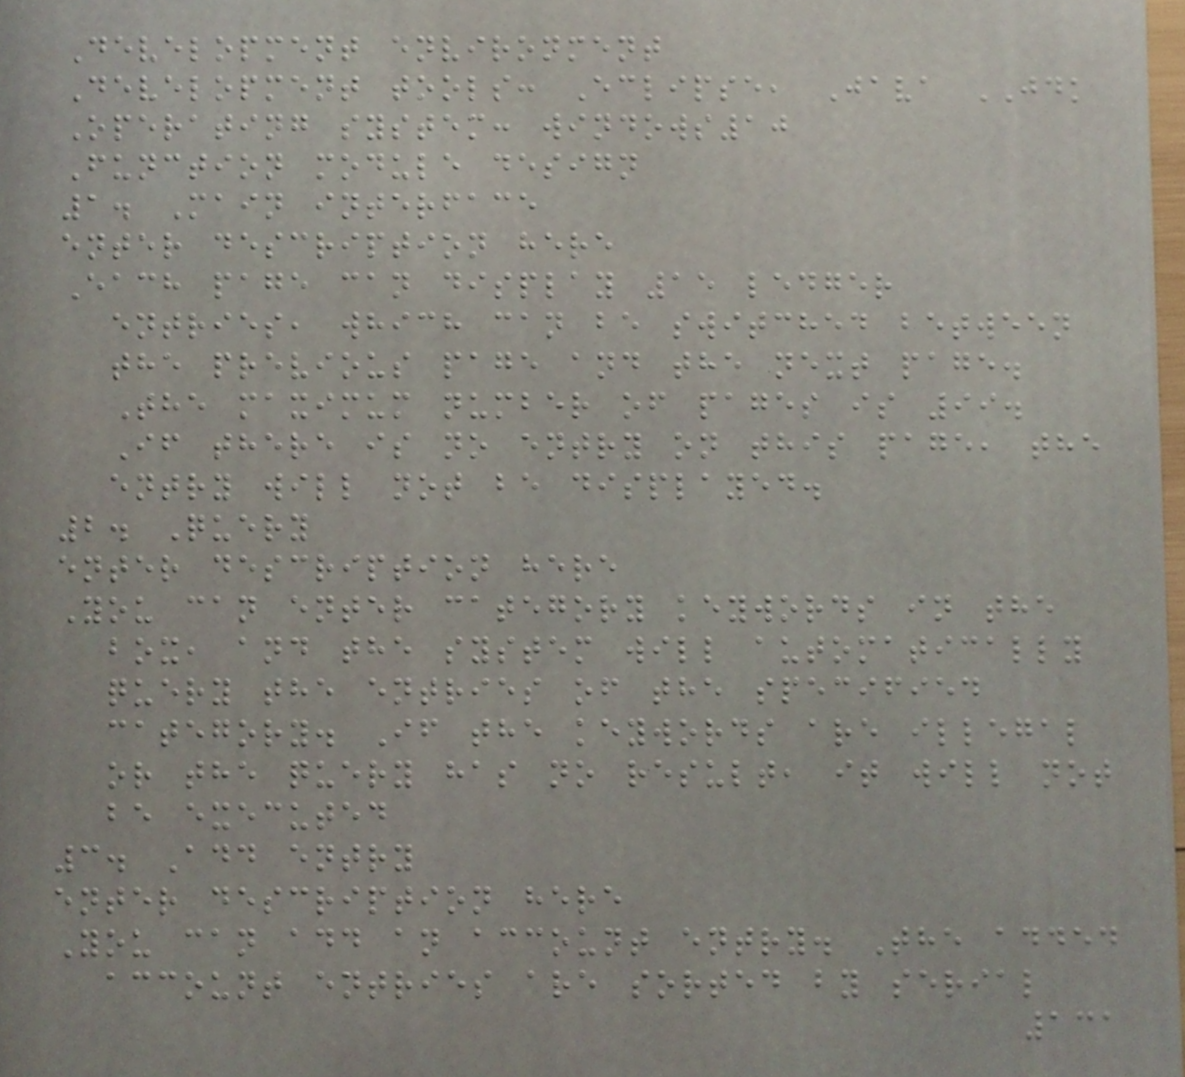Development environment
Development tools: Eclipse, Java JDK
Operating system: windows10
Function module design
1. Main interface
enter description here
Each page can display 15 ledger
entries, which can be switched between
the previous page and the next page.
The maximum number of pages is 99.
If there is no entry on this page, the
entry will not be displayed.
2. Query
enter description here
You can enter category keywords in the
box, and the system will automatically
query the entries of the specified
category. If the keywords are illegal
or the query has no result, it will not
be executed
3. Add entry
enter description here
You can add an account entry. The added
account entries are sorted by serial
131
